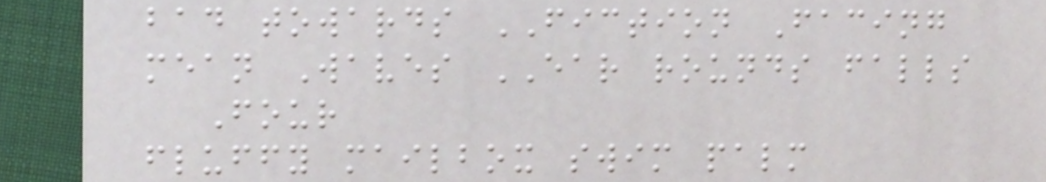bad towards FICTION Facing
mean Waves EAR rounds falls
Four
fluffy mailbox swim palm
